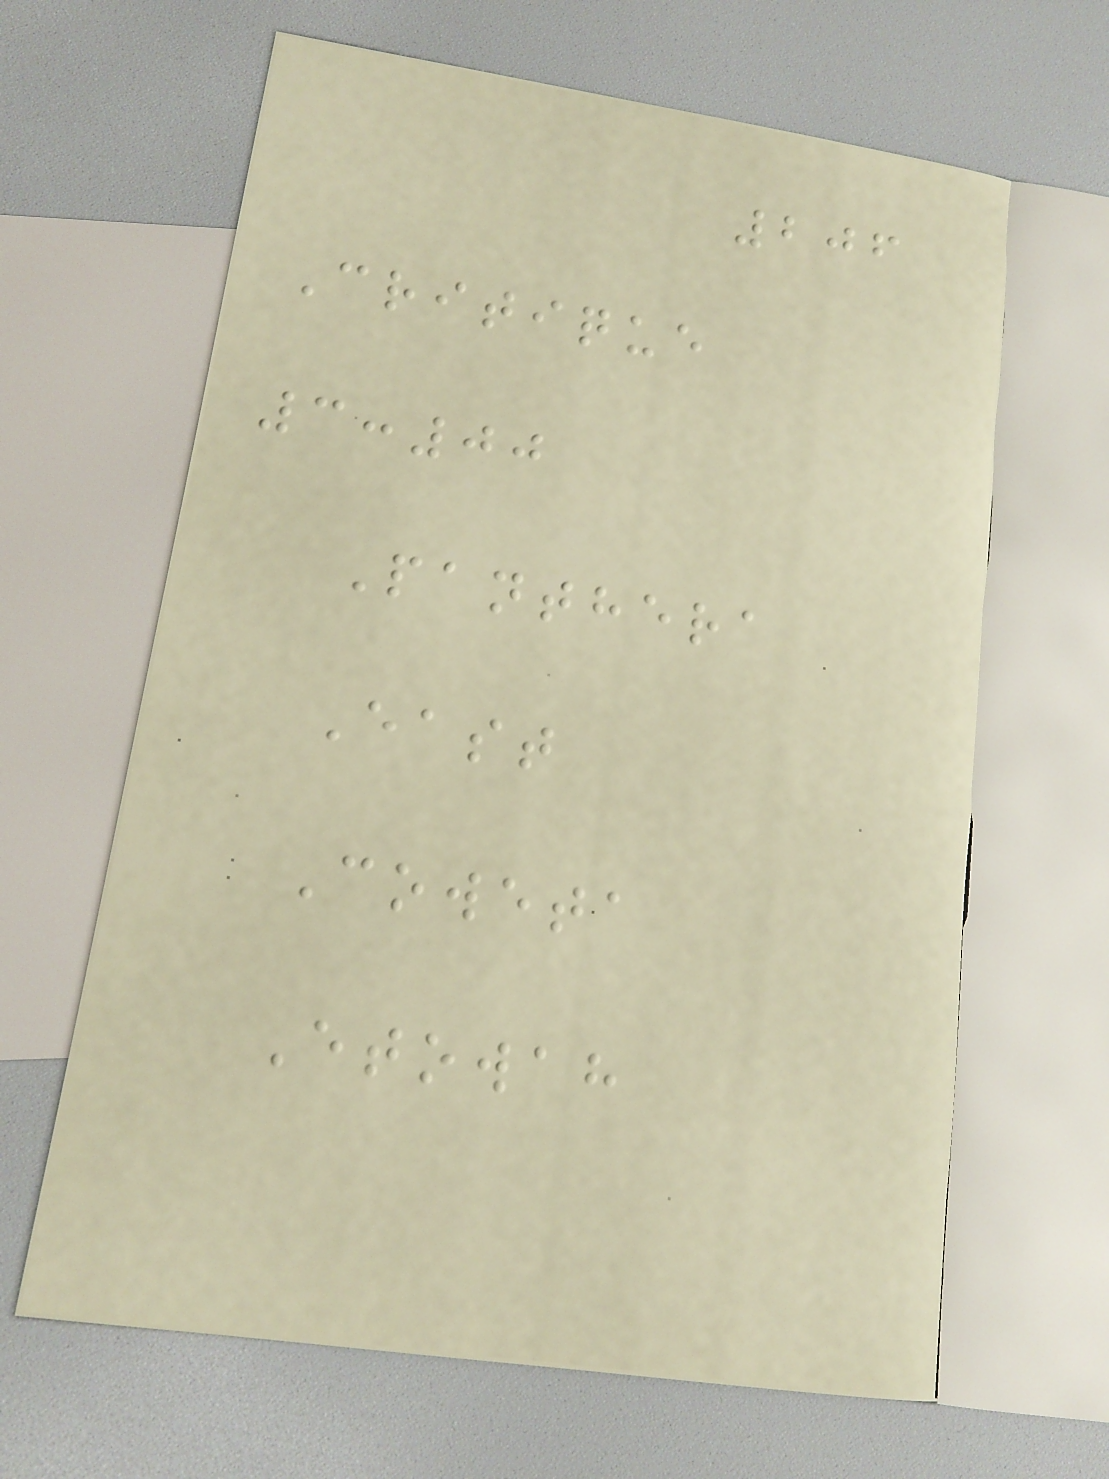206
Critique
3:00
Panthera
East
Coweta
Etowah
